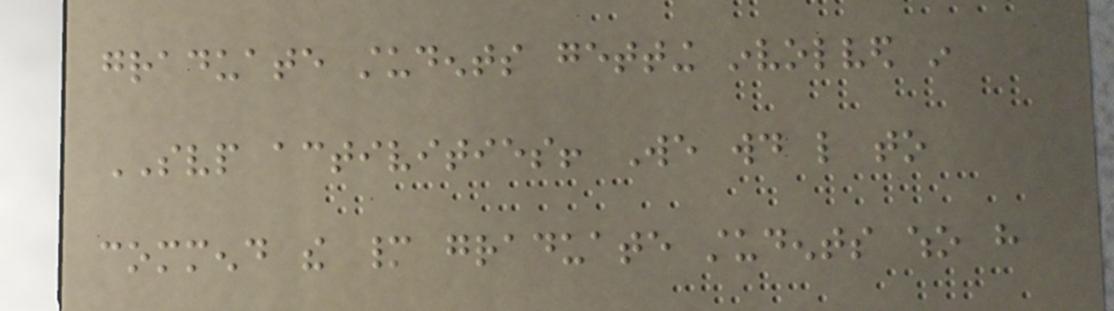graduate students getting involved in
SVP activities! We would like to
commend the many graduate students who have
